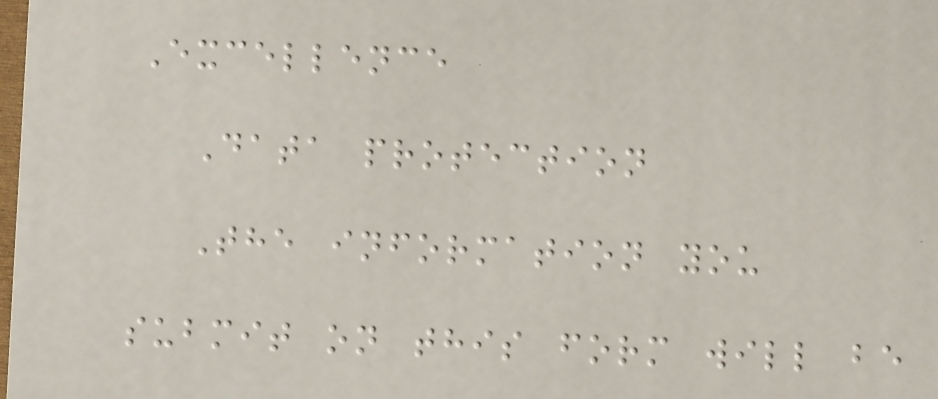Excellence
Data protection
The information you
submit on this form will be
